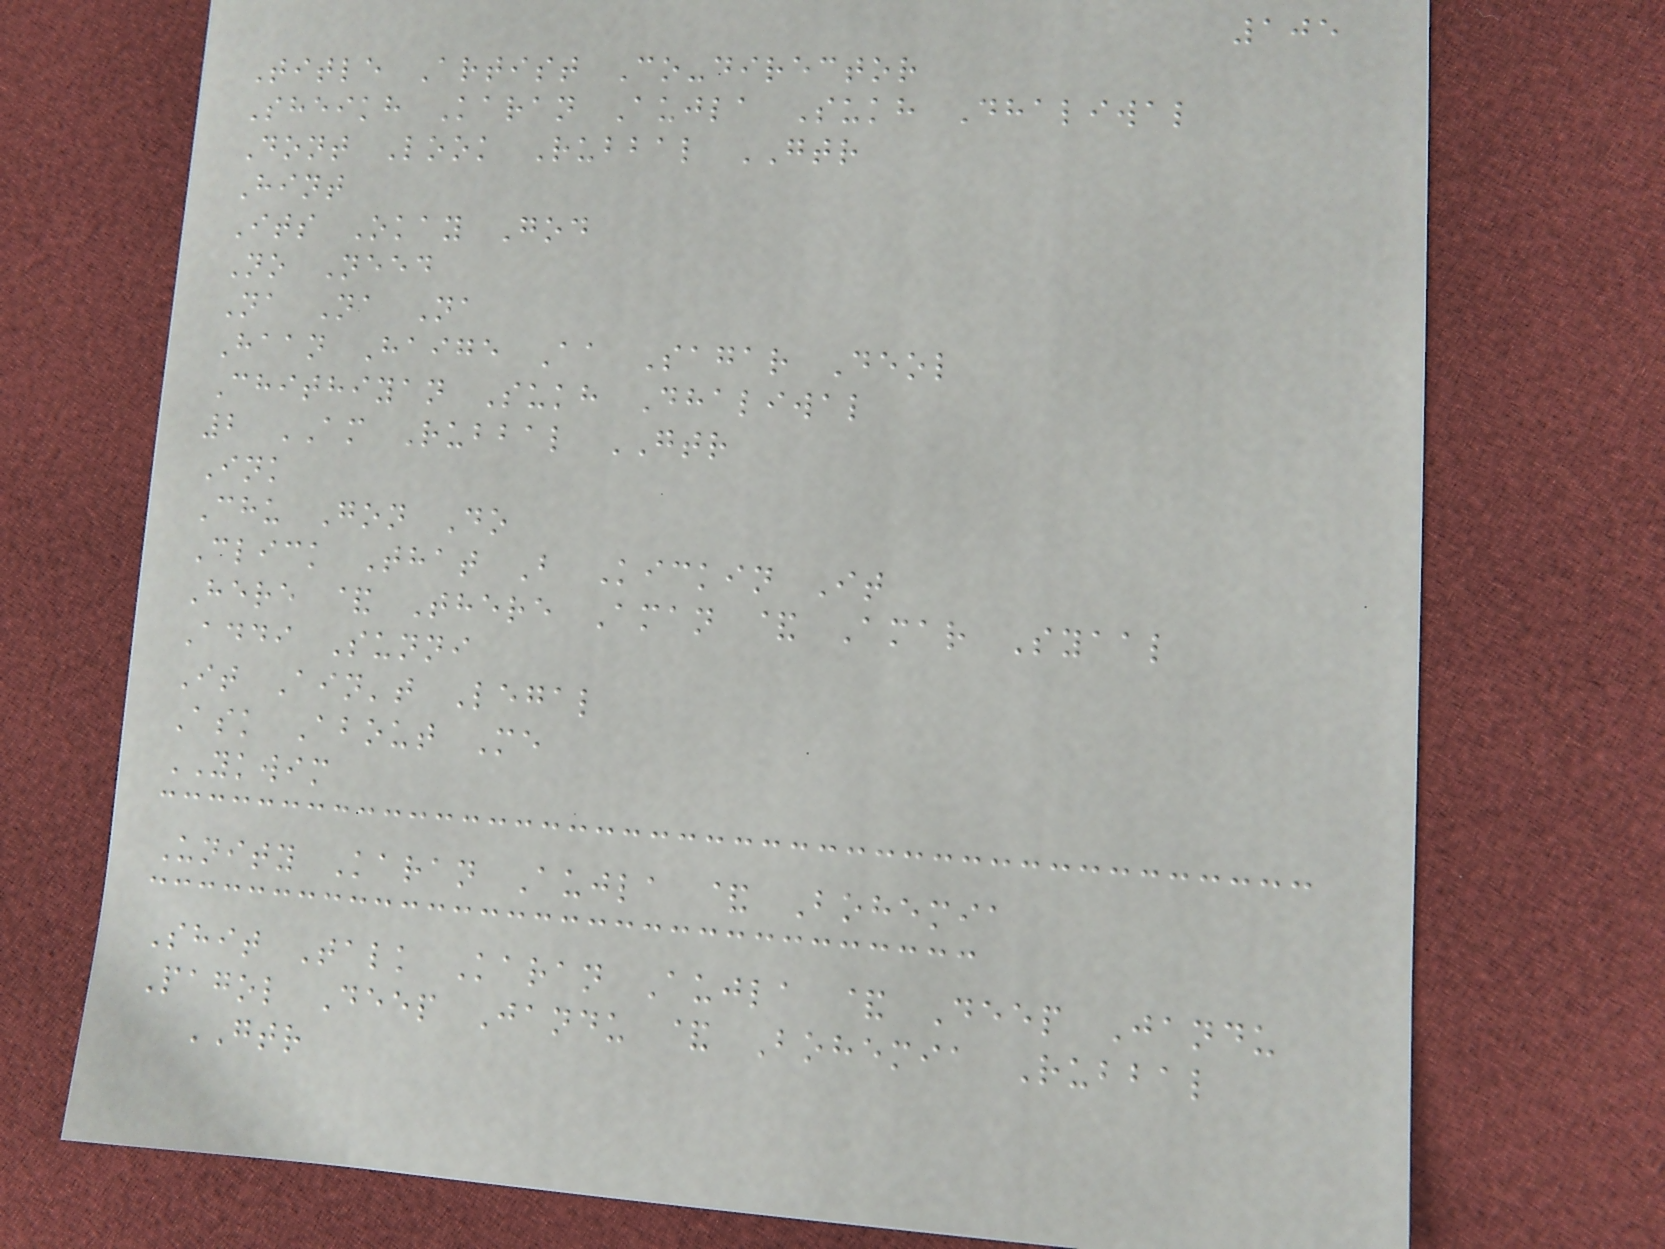105
Title Artist Co-director
Sheikh Karan Aujla Sukh Dhaliwal
Dont Look Rubbal GTR
Hint
Its Okay God
No Need
Na Na Na
Haan Haige Aa Sagar Deol
Chithiyan Sukh Dhaliwal
2 AM Rubbal GTR
Ink
Chu Gon Do
Click That B Kickin It
Here & There Aman & Amar Syaal
Addi Sunni
It Ain't Legal
Ask About Me
YKWIM
Unity Karan Aujla & Bohemia
Shit Talk Karan Aujla & Deep Jandu
Pagol Deep Jandu & Bohemia Rubbal
GTR
